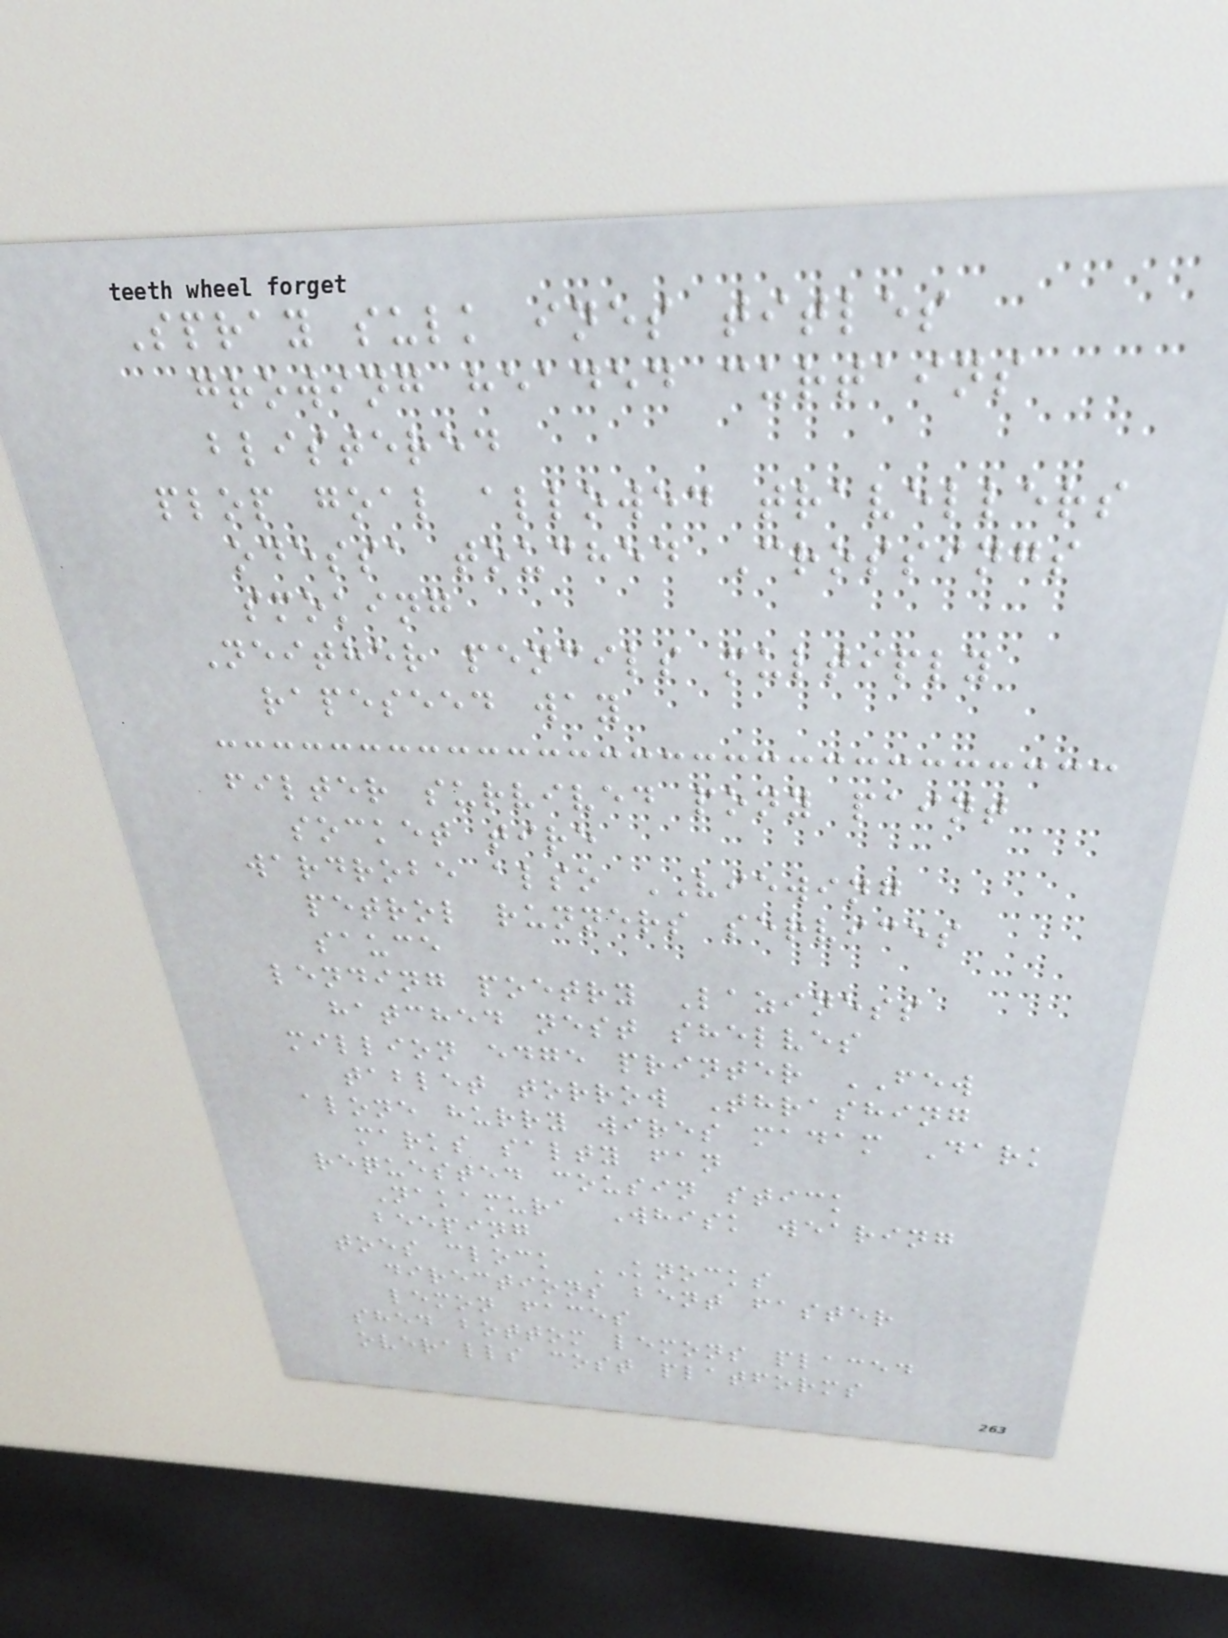Spray sulk ines titles
growing headed curtains
blistered
plop goal allowed travellers
odessa touched Crossings
smoking
Neither pencils multiply
rapeseed way
filter survived pony paint
socket tire
wardrobe also VIEWING
petrol runners services
sauce
lending poetry Laziness
hatched nest shelves
million edge printer FEW
tablet torrow Thrashing
alone hurry wires madam Dark
marks salty fan
requested cousin stick
Nakamura Whisk wearing
beeping
toes clock KNOCKS
directions bent faster
lemon faces
shed bottom lemons placed
overalls cost platforms
